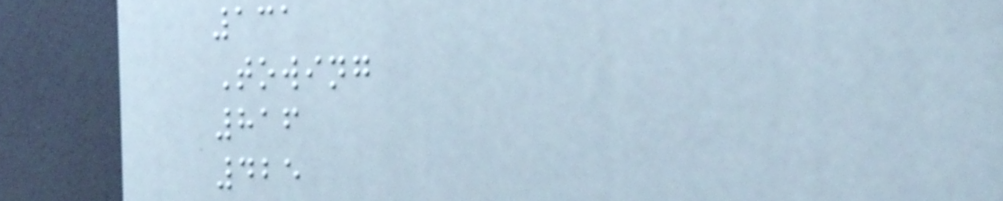131
Towing
816
425
